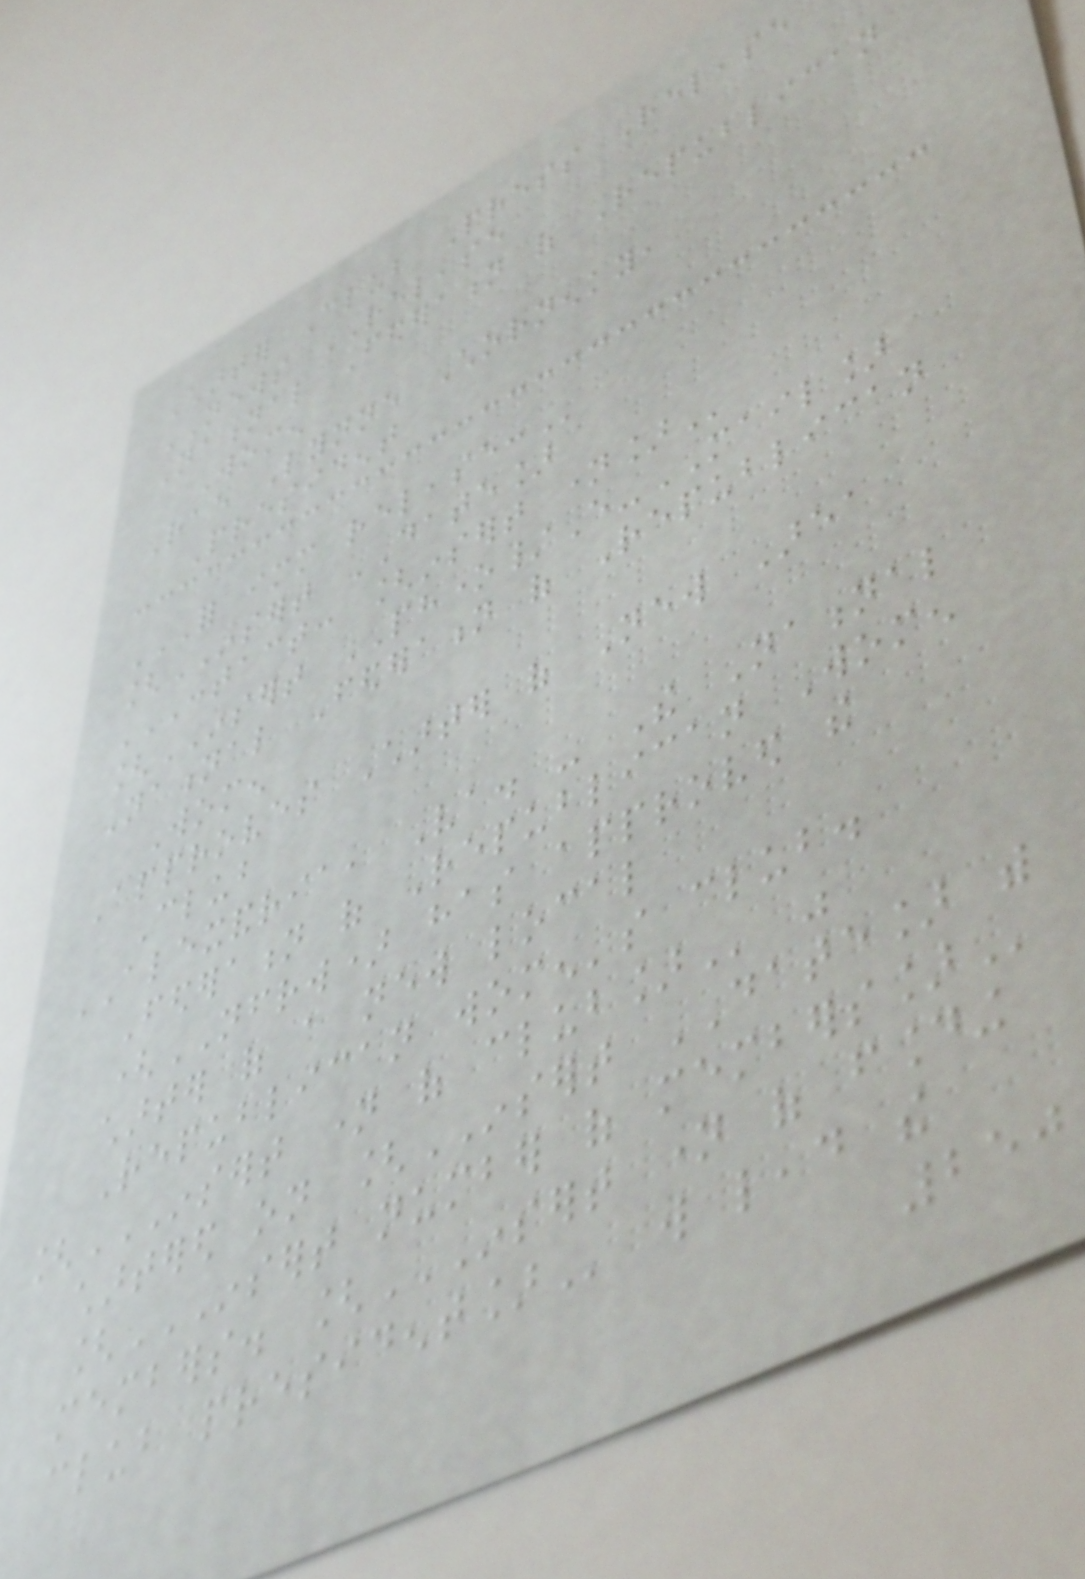Charter Club Press Release
NEWS RELEASE
National Federation of Republican
Women
Rae Lynne Chornenky,
President
FOR IMMEDIATE RELEASE:
[INSERT DATE]
CONTACT: [INSERT NAME]
[INSERT PHONE/E-MAIL]
National Federation of Republican
Women
Approves Charter of New Area
Club
ALEXANDRIA, Va. - The National
Federation of Republican Women
(NFRW) has approved the
charter of a new local
Republican women's club.
[INSERT NAME OF CLUB] was
chartered on [INSERT DATE] with
[INSERT NUMBER OF MEMBERS]
members. [INSERT NAME OF FOUNDING
CLUB PRESIDENT] will lead the
250
